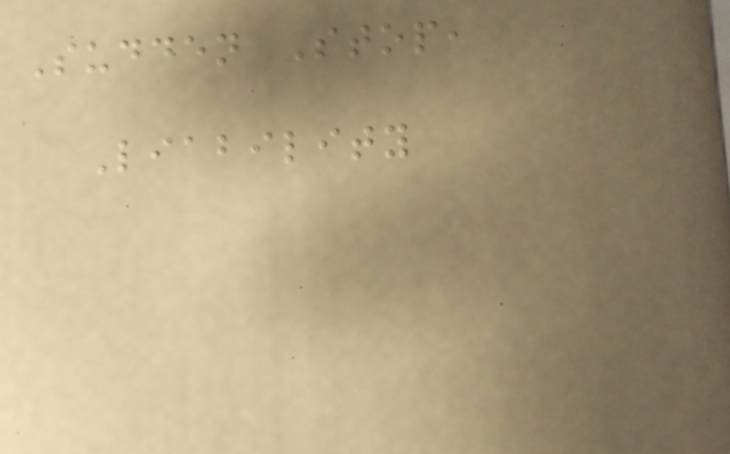Sudden Stop,
Liability
